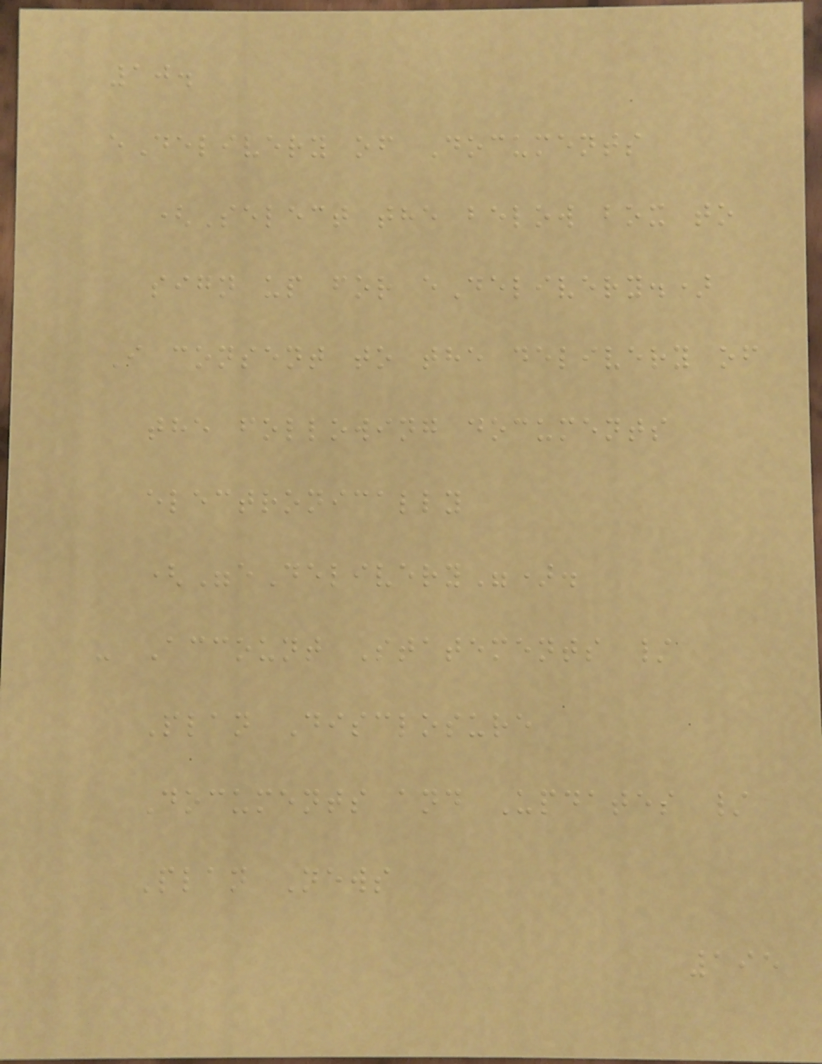10.
eDelivery of Documents
(Select the below box to
sign up for eDelivery.)
I consent to the delivery of
the following documents
electronically
("eDelivery").
- Account Statements /
Plan Disclosure
Documents and Updates /
Plan News
195
